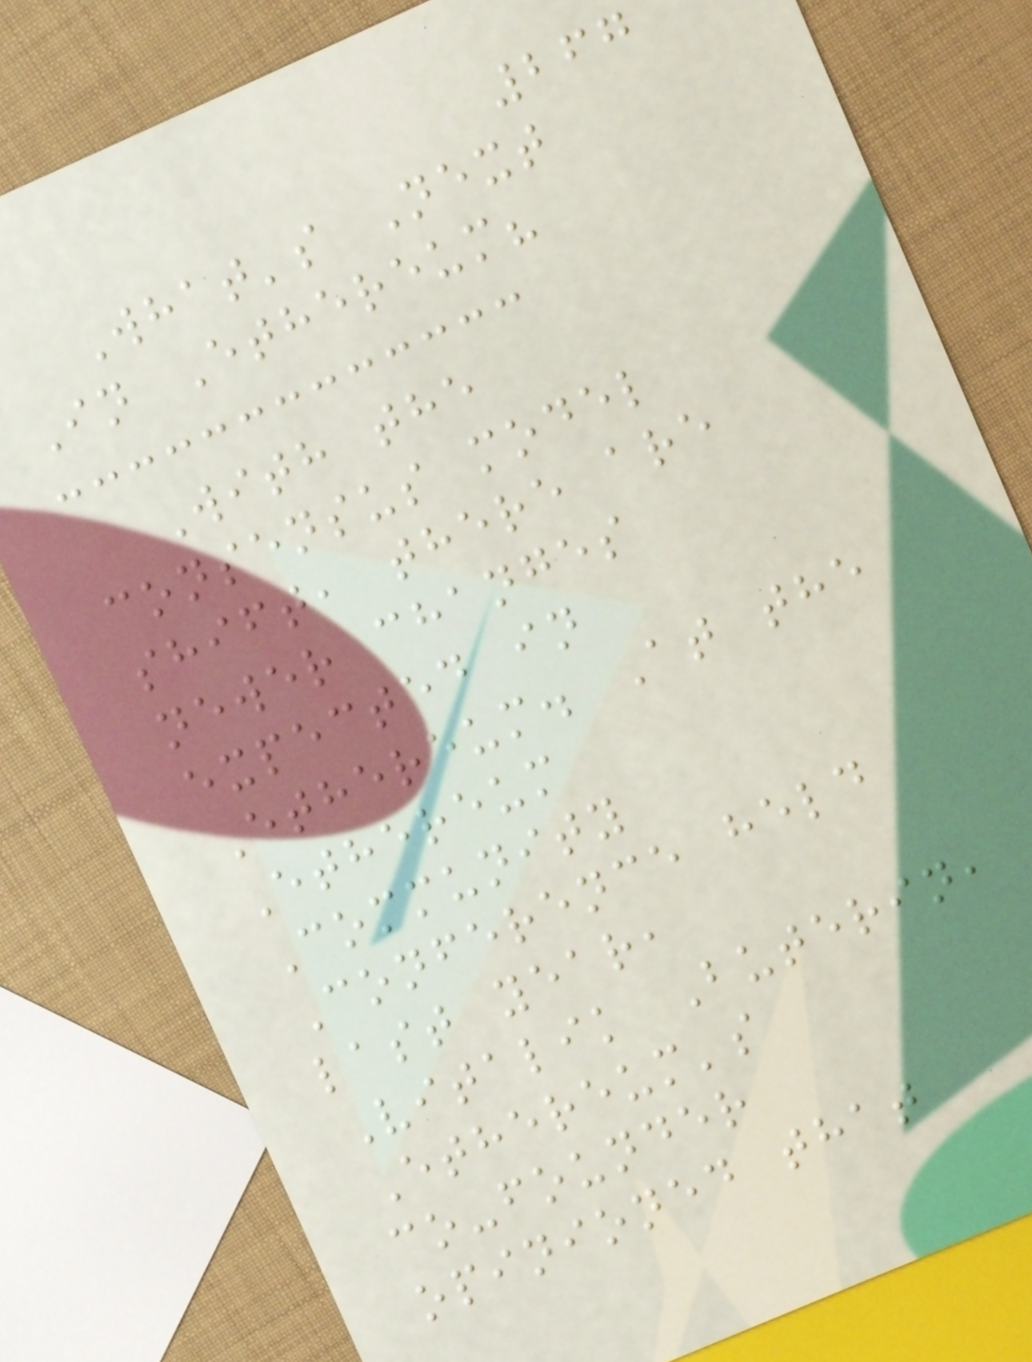267
What's Next
In Ethereum?
With the
consensus model
shift, there are
newer changes
expected in
Ethereum. At the
Ethereum
Community
Conference held
last year,
Vitalik Buterin,
Ethereum's
co-founder
opinioned that
